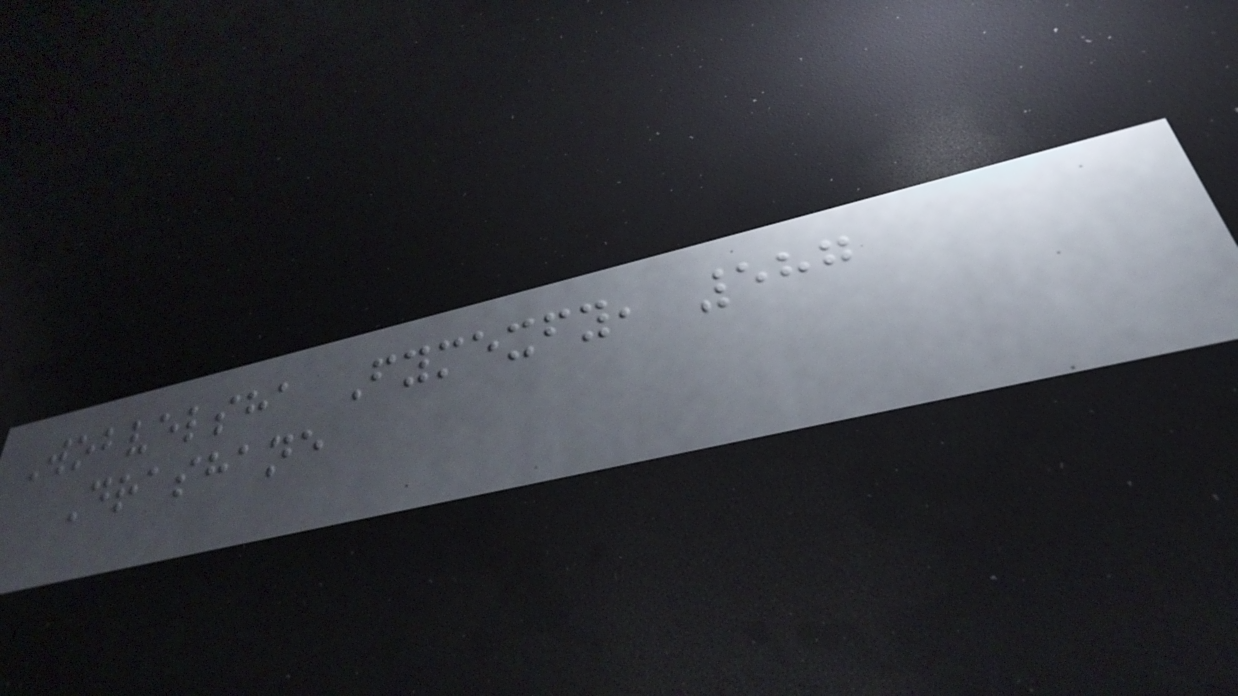Wobvelsha Fymexfy, 587
Drashane
